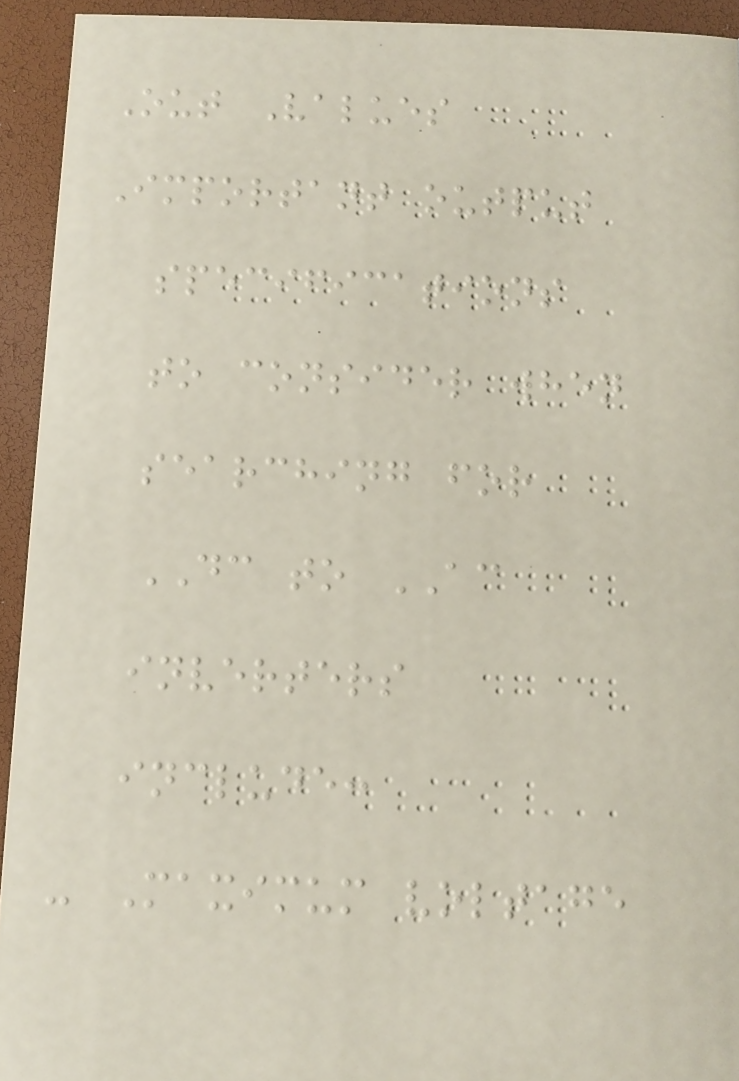Out Values
Important output
specifications
to consider when
searching for
DC to AC
inverters
include:
- Maximum voltage
